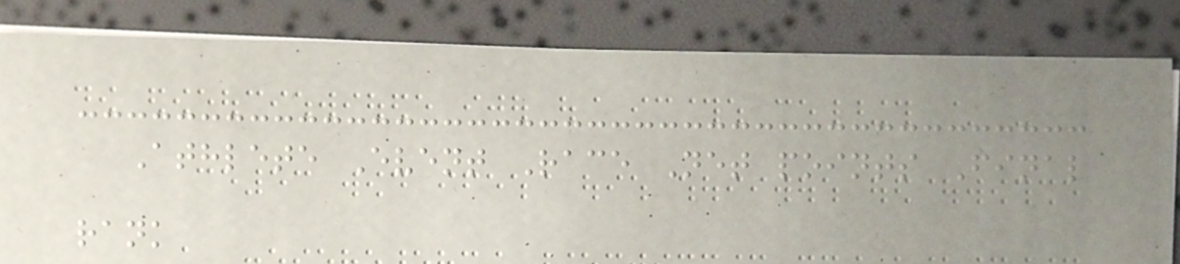Athlete Event Race Net points Final
rank
